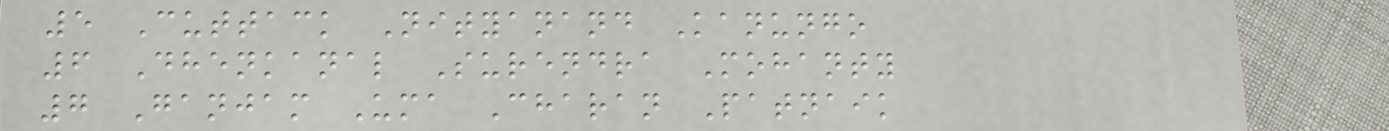5 Cuttack Nityanand Kanungo
6 Dhenkanal Surendra Mohanty
7 Ganjam Uma Charan Patnaik
